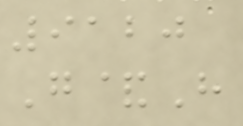9120
G&H
